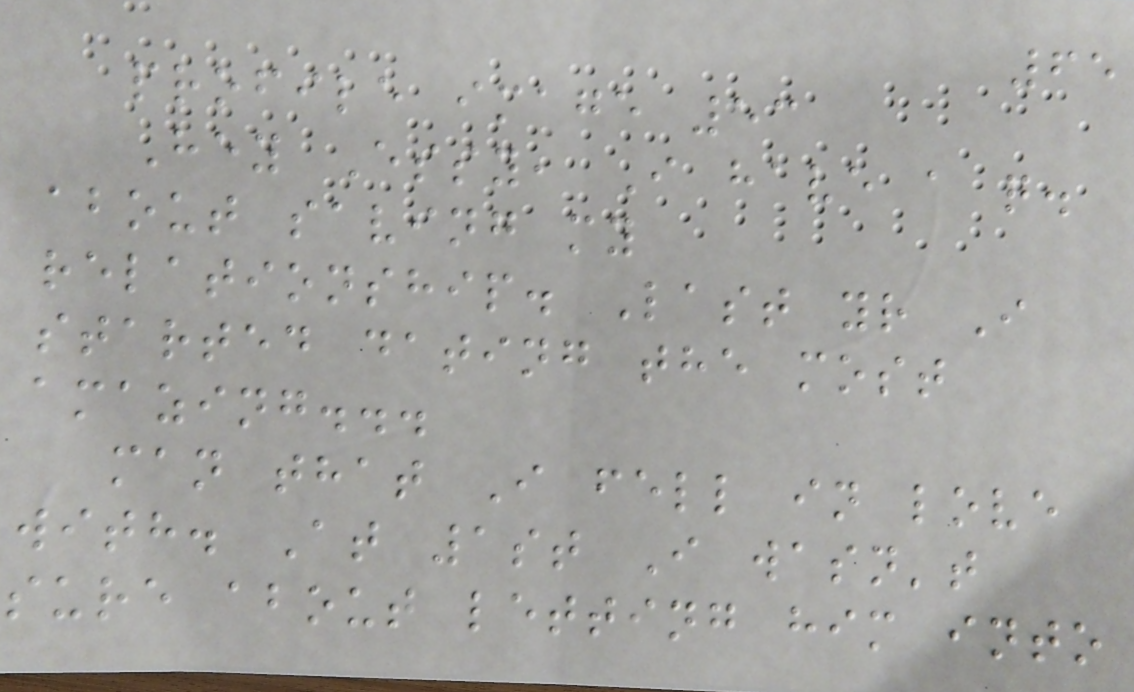65
profile image 53
Hey Essy, I have a q.
about saving my
relationship. Last yr I
started dating the most
amazing...
man that I fell in love
with. At 1st I wasn't
sure about letting him into
